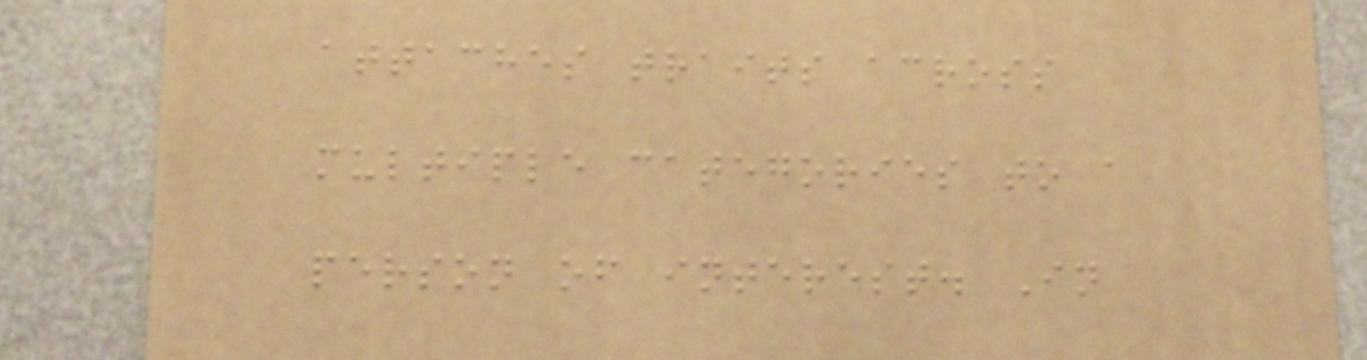attaches traits across
multiple categories to a
person of interest. In
